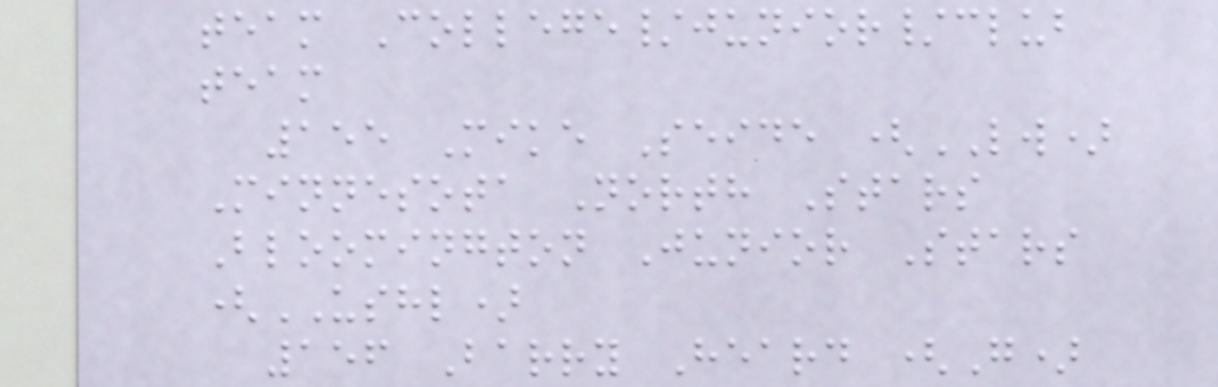team College/junior/club
team
155 Mike Seide (LW)
Minnesota North Stars
Bloomington Junior Stars
(USHL)
156 Barry Heard (G)
